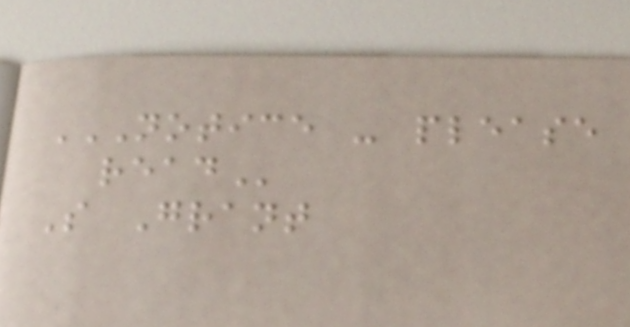NOTICE - PLEASE
READ
S Grant
